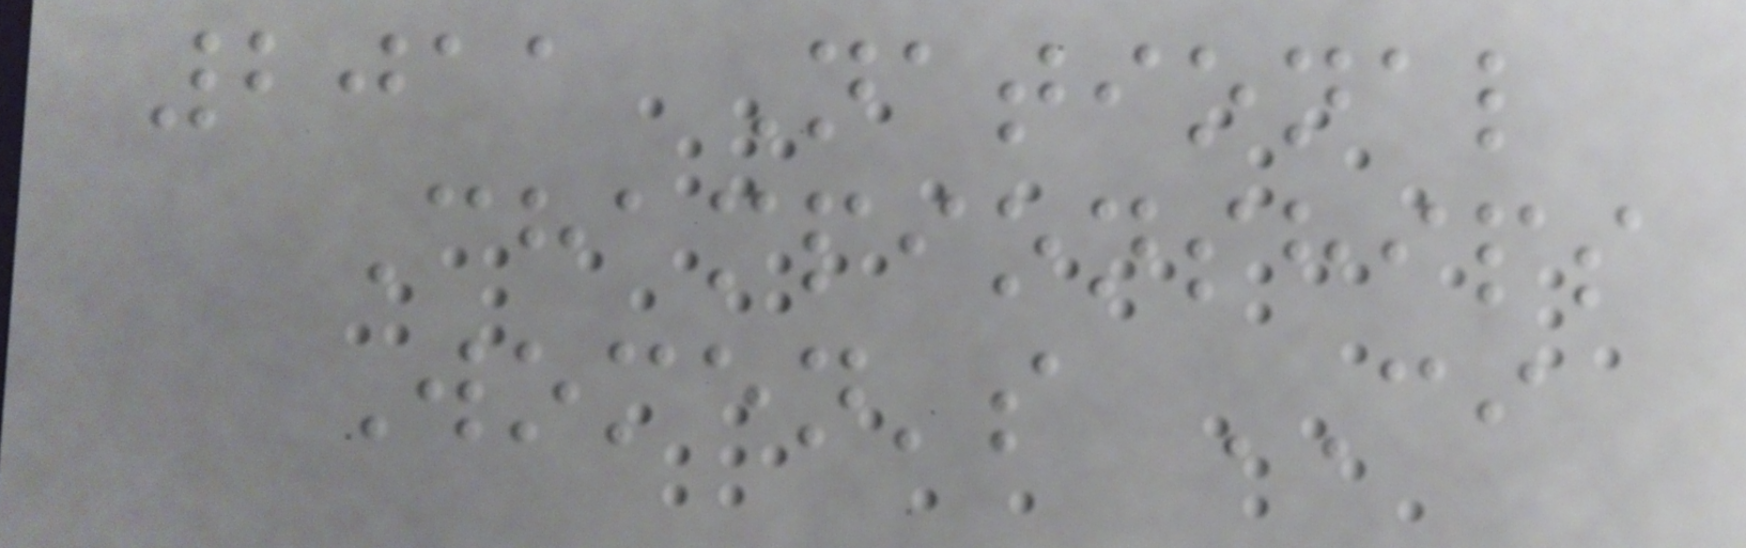2011 National
Championships
Women's CI
